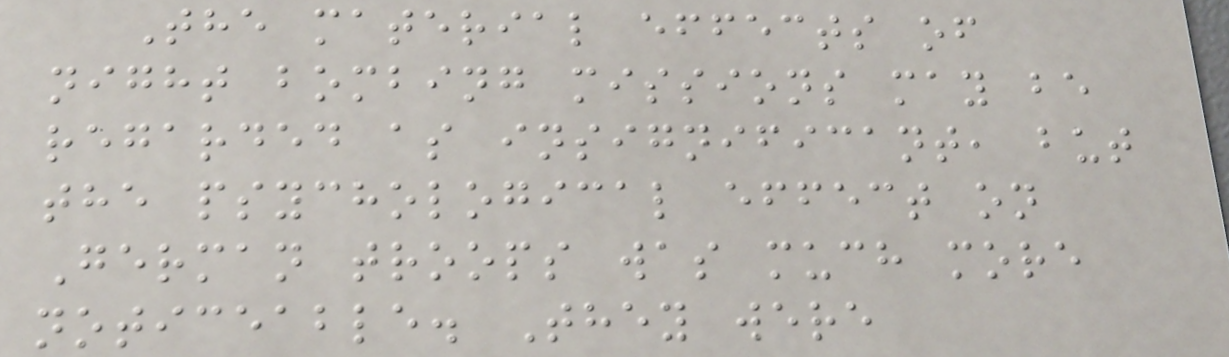The material effects of
night bombing missions may be
regarded as insignificant, but
the psychological effect on
German troops was much more
noticeable. They were
